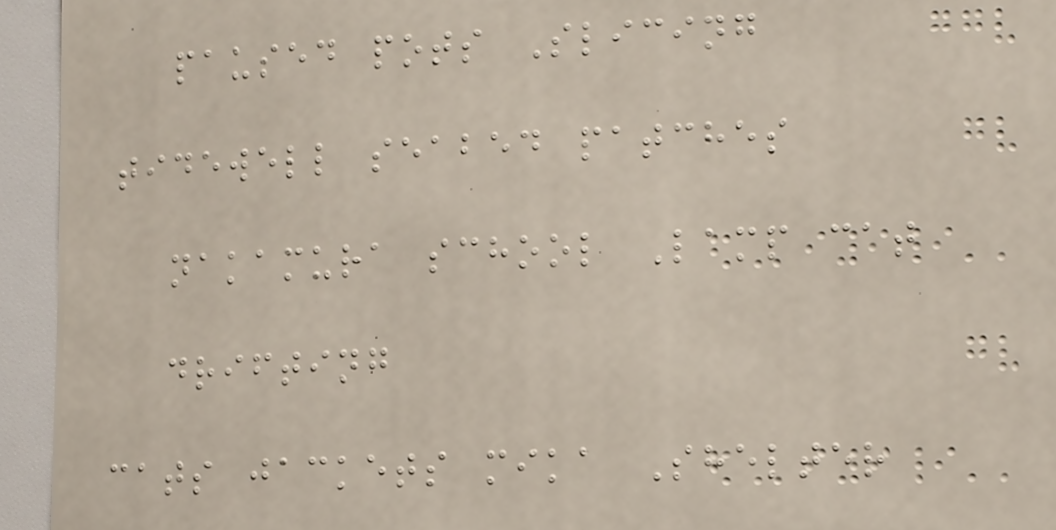paused pots Slicing
tidewell seabed patches
nakamura school Lamp cat
drifting
cats jackets mika Shelter
